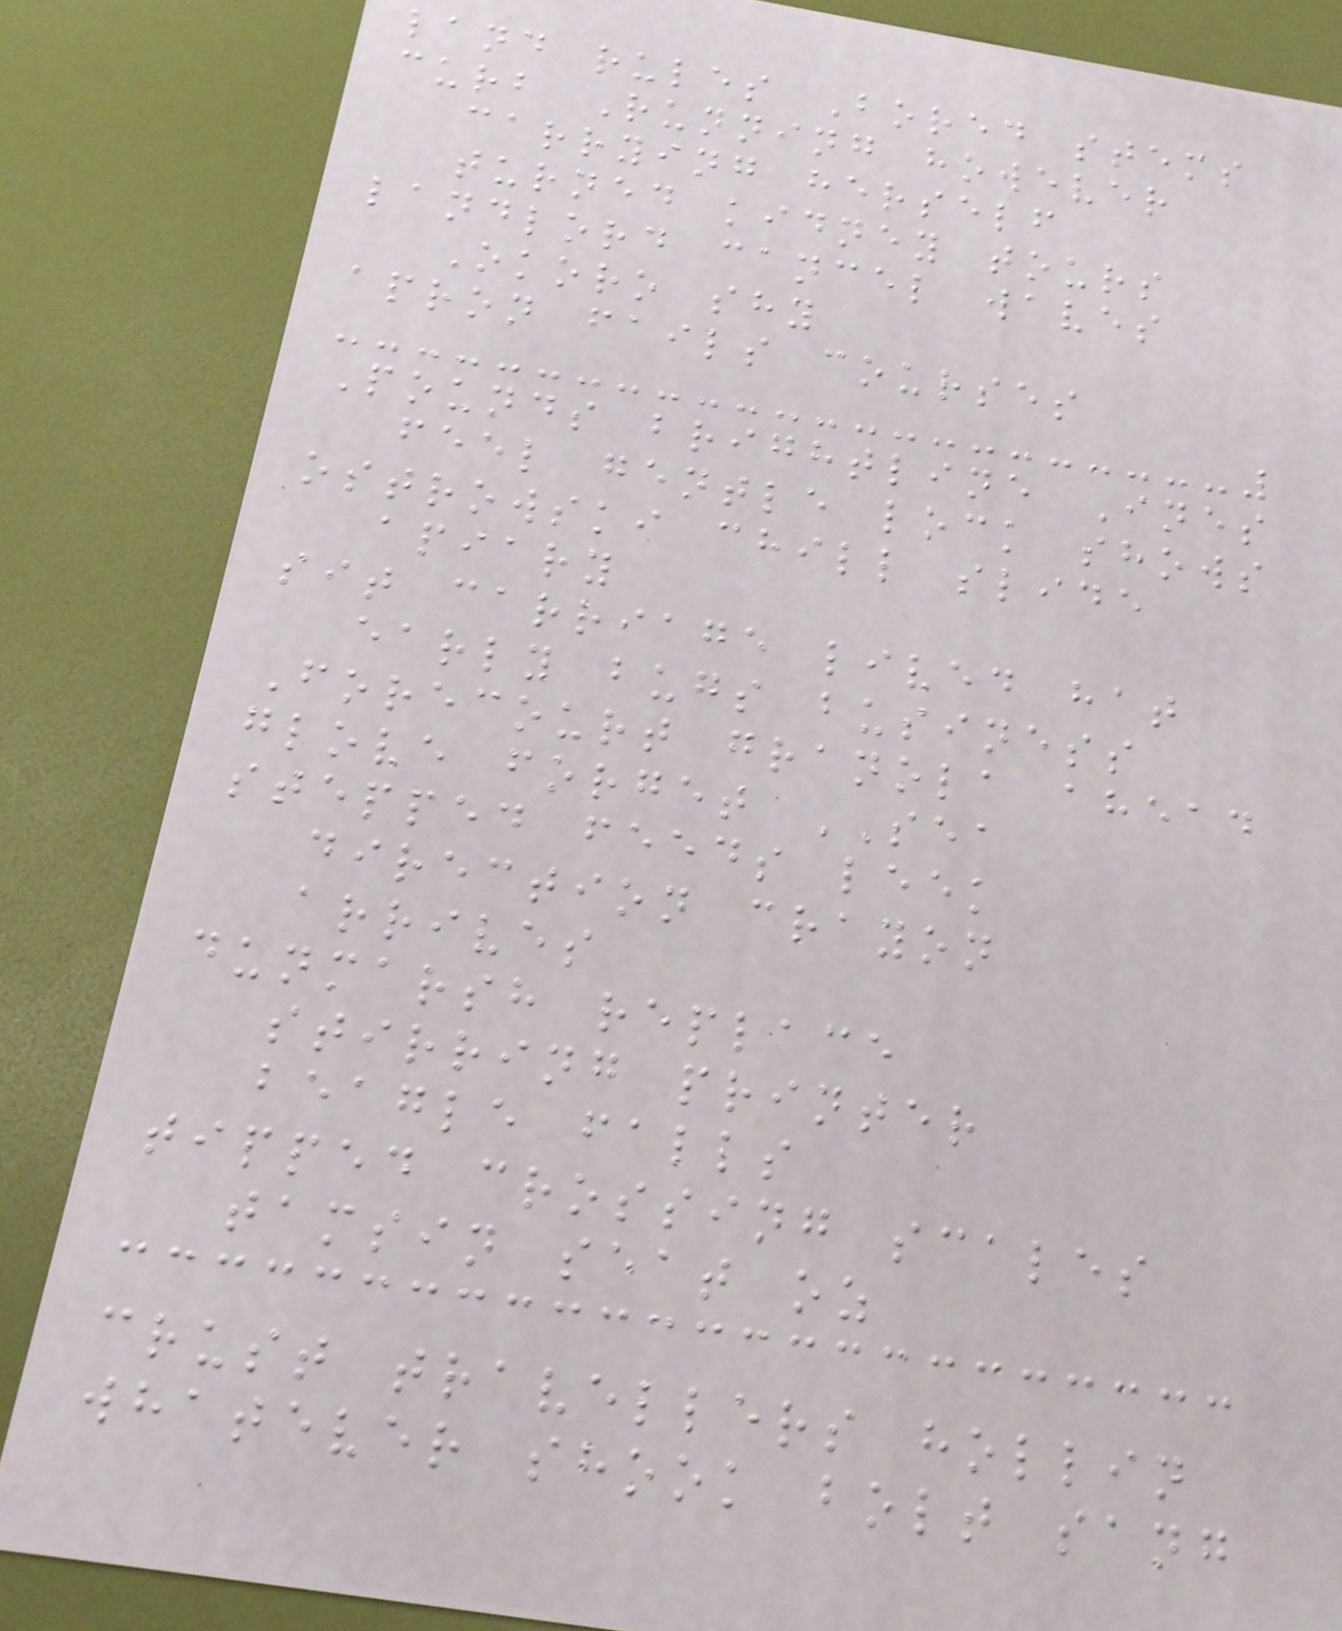land rules Bored stems
curb Running however
carrying herself
turned kidney tours
landlord cancel waves
Okoro shy
apron fails courses
Pounds brightline Ines
feel gentle lock shows
ostrowski chill slide
apiary
sit carriage lived hat
early bugs business
Forecourt granola ahead
glove forget SEA
stepped feeds leek
direction crayon
arrives
dunmarsh replace
stirring printer
beagle falls
tipped crossing scales
tamsin seat oz
crust travellers hollin
whatever shook bolt sang
